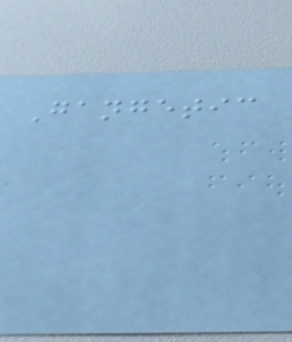Gangetic
